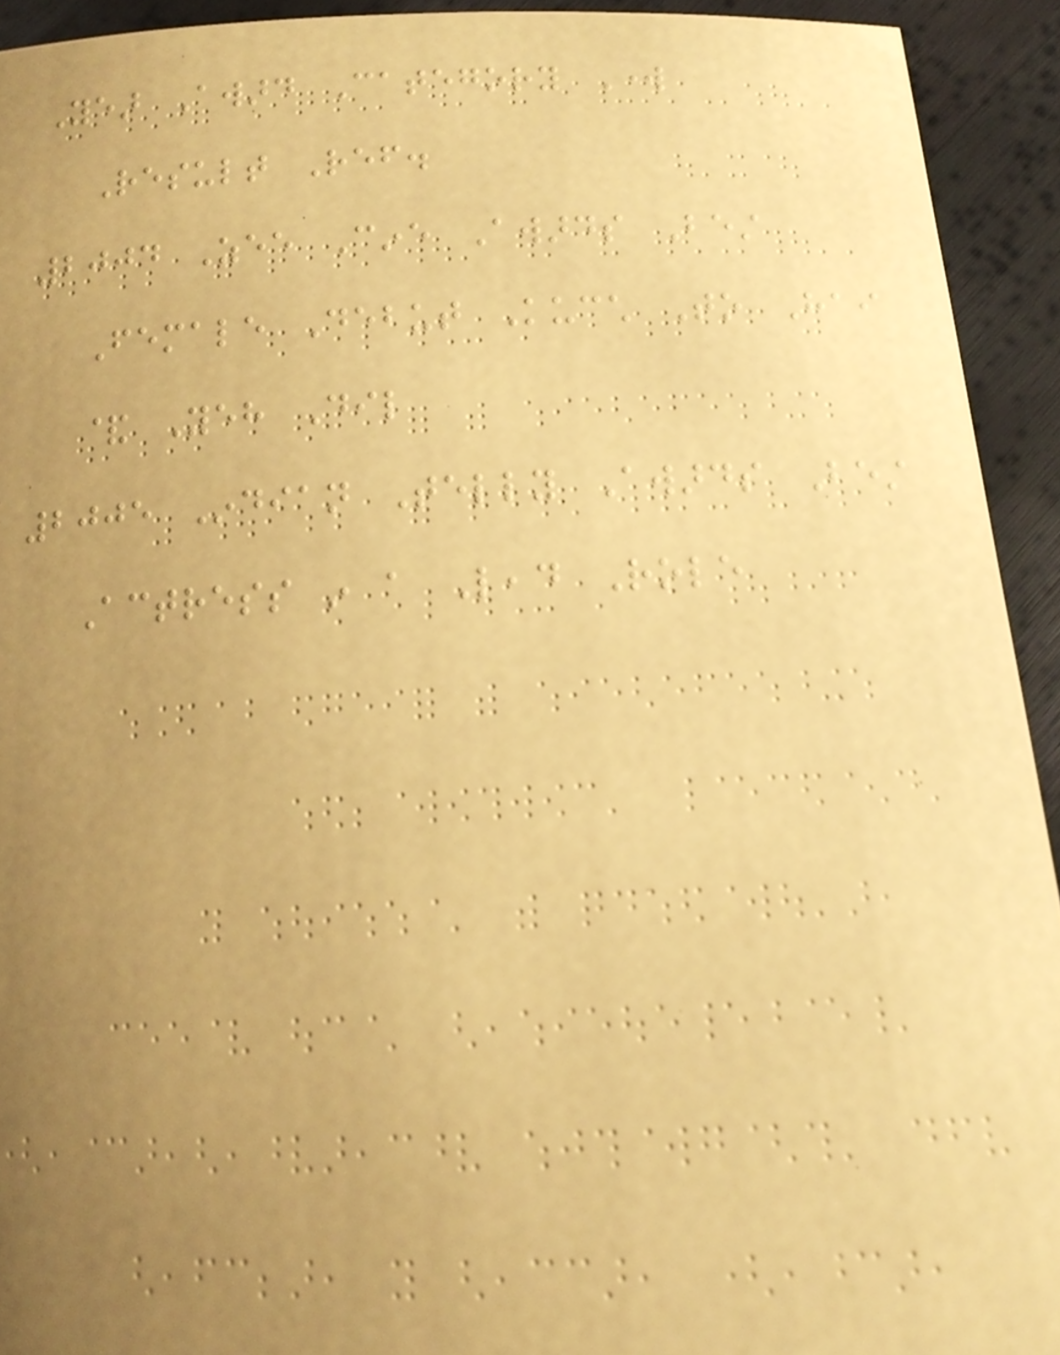Year Award Category Work
Result Ref.
2004 Zee Cine Awards Best
Female Debut Kucch To Hai
& Yeh Dil
2005 Indian Telly Awards Best
Actress in a Lead Role
